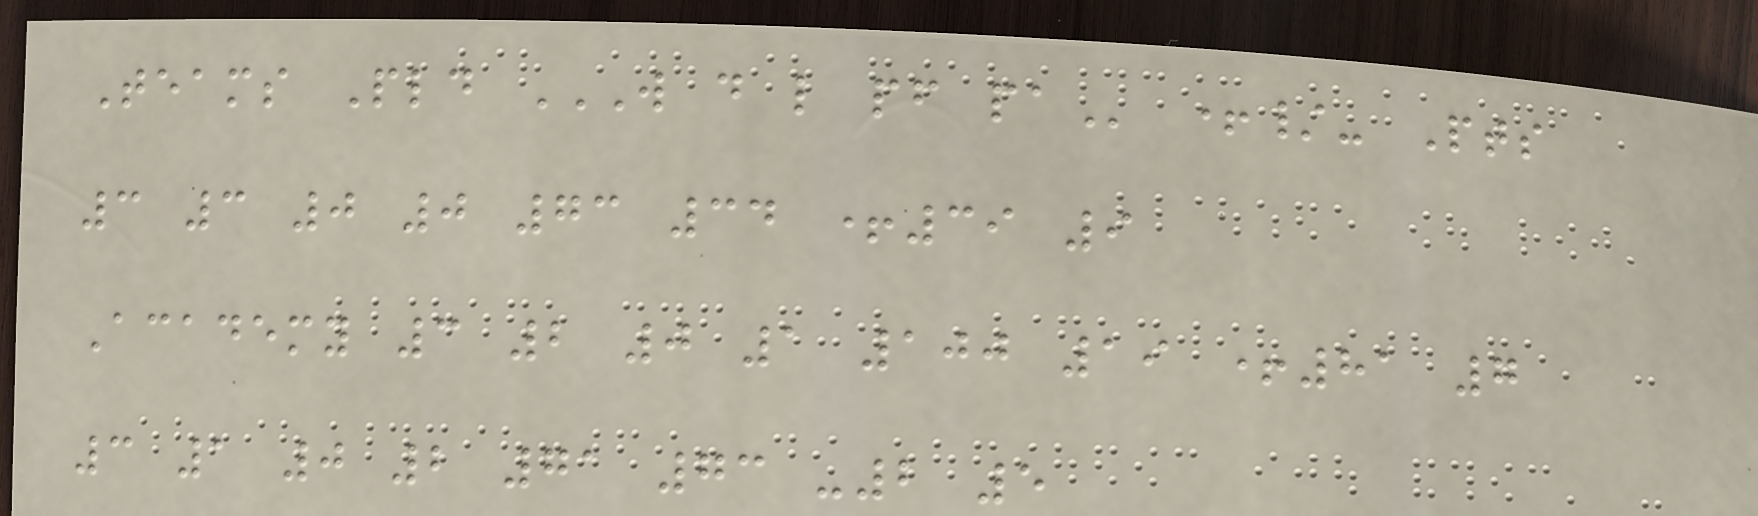Teams Pld W D L PF PA +/- Pts
3 3 0 0 73 34 +39 9
Academy 3 2 0 1 100 19 +81 7
3 1 0 2 71 73 -2 5
